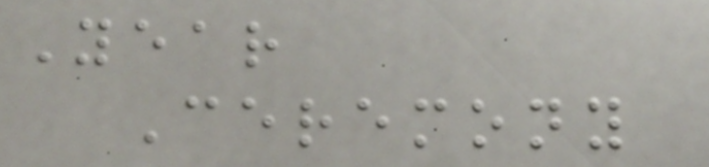Year
Ceremony
